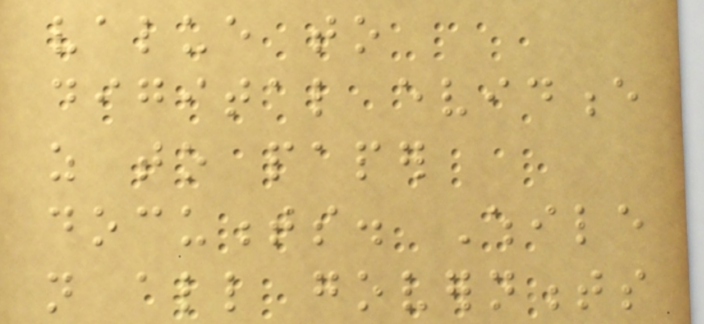value to
digital evidence
as to paper
documents. While
not all governments
